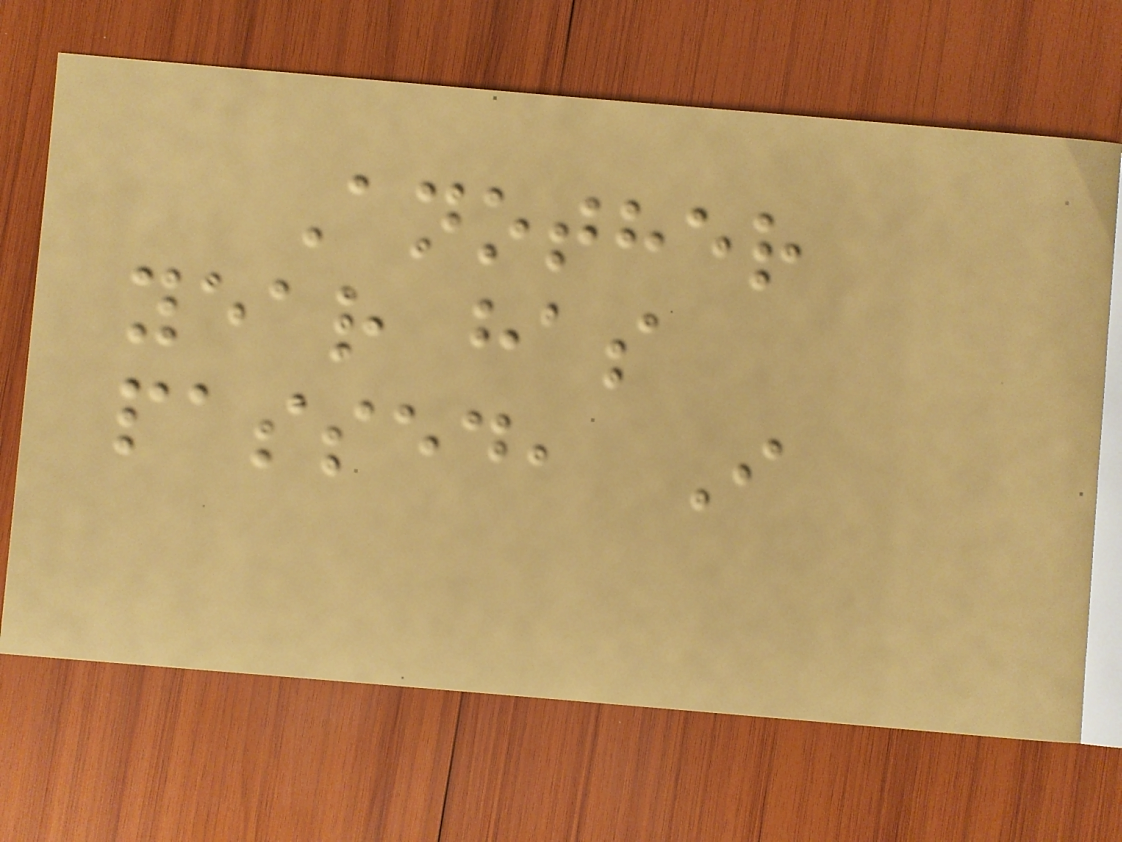Another
year has
passed, I
